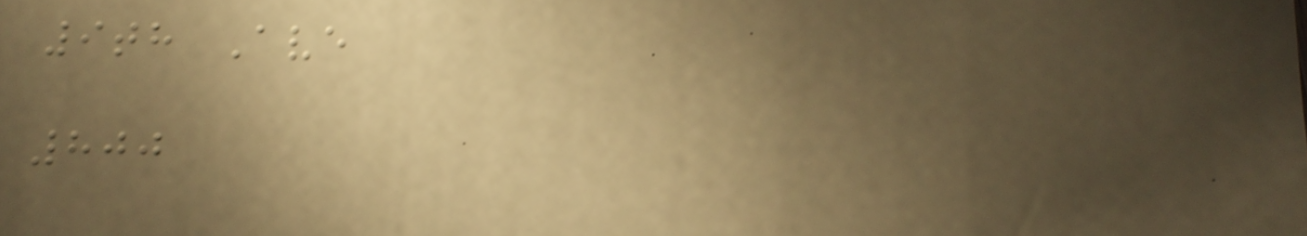9th Ave
800
